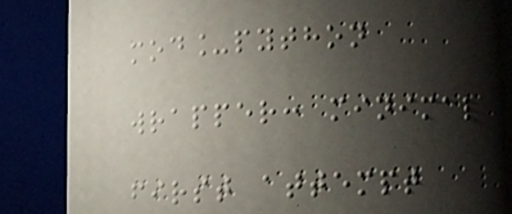mod_python
wrapper: minimal
first attempt
